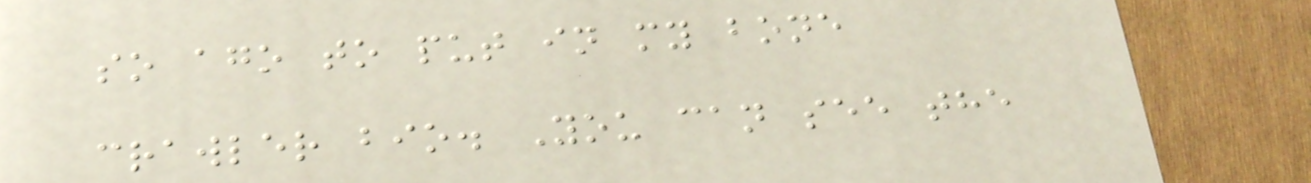so ago to put in my bone
crawler bio. You can see the
